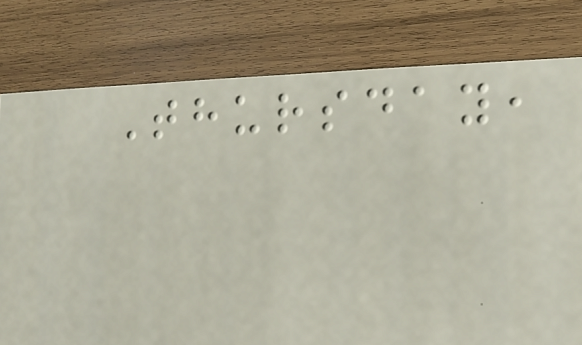Thursday,
